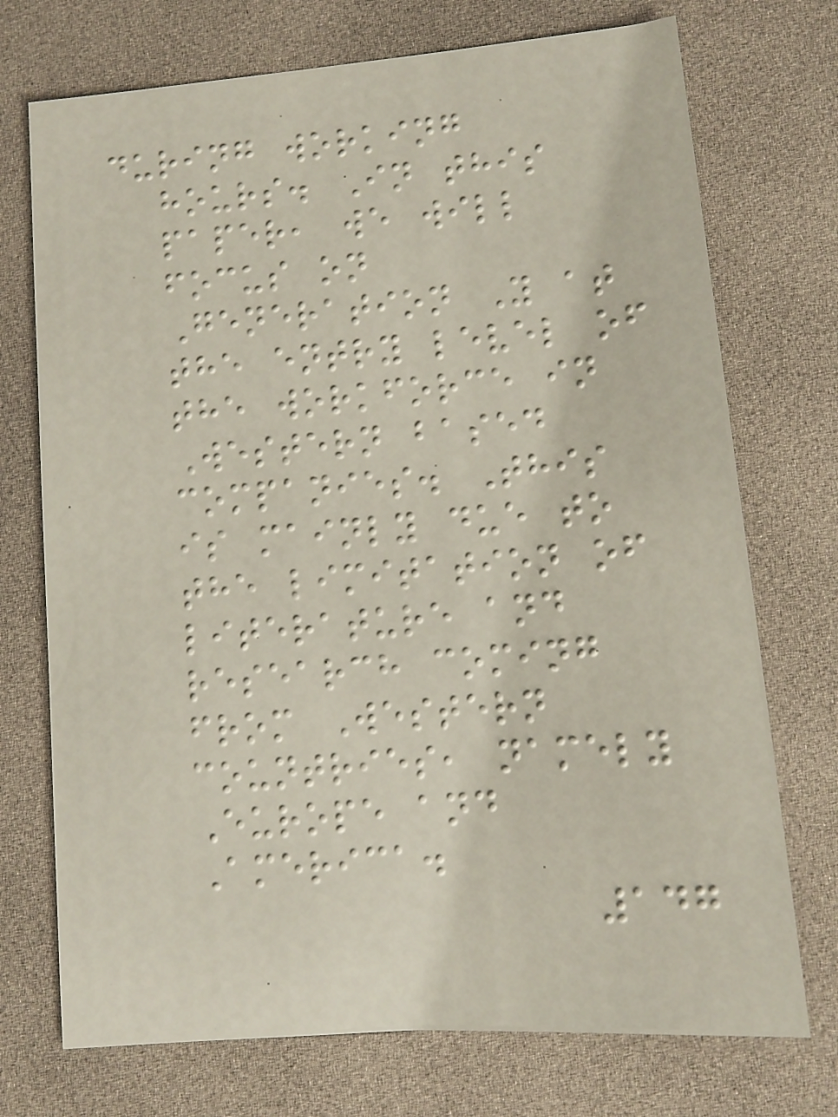during working
hours. In this
paper, we will
focus on
Generation Y at
the entry level of
the workforce in
Western based
companies. This
is mainly due to
the limitation of
literature and
research coming
from Western
countries, namely
Europe and
America.
147
